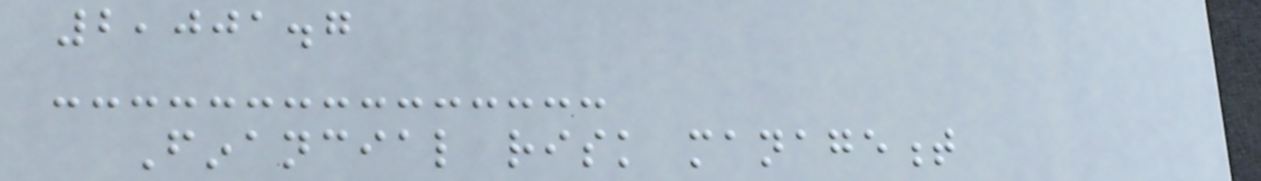2,001.7
Financial risk management
